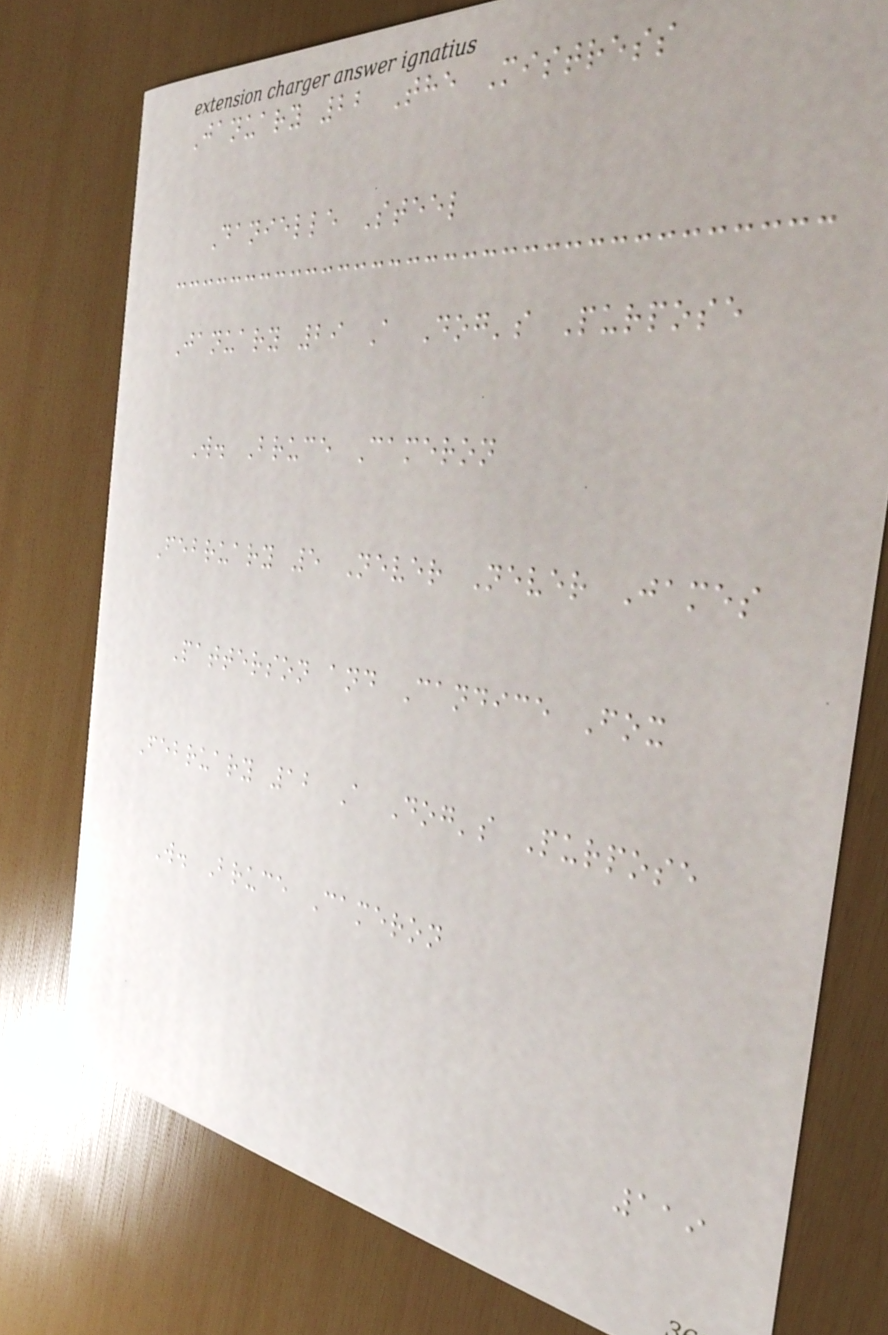January 22 The Mistress
Danielle Steel
January 29 A Dog's Purpose
W. Bruce Cameron
February 5 Never Never James
Patterson and Candice Fox
February 12 A Dog's Purpose
W. Bruce Cameron
119
